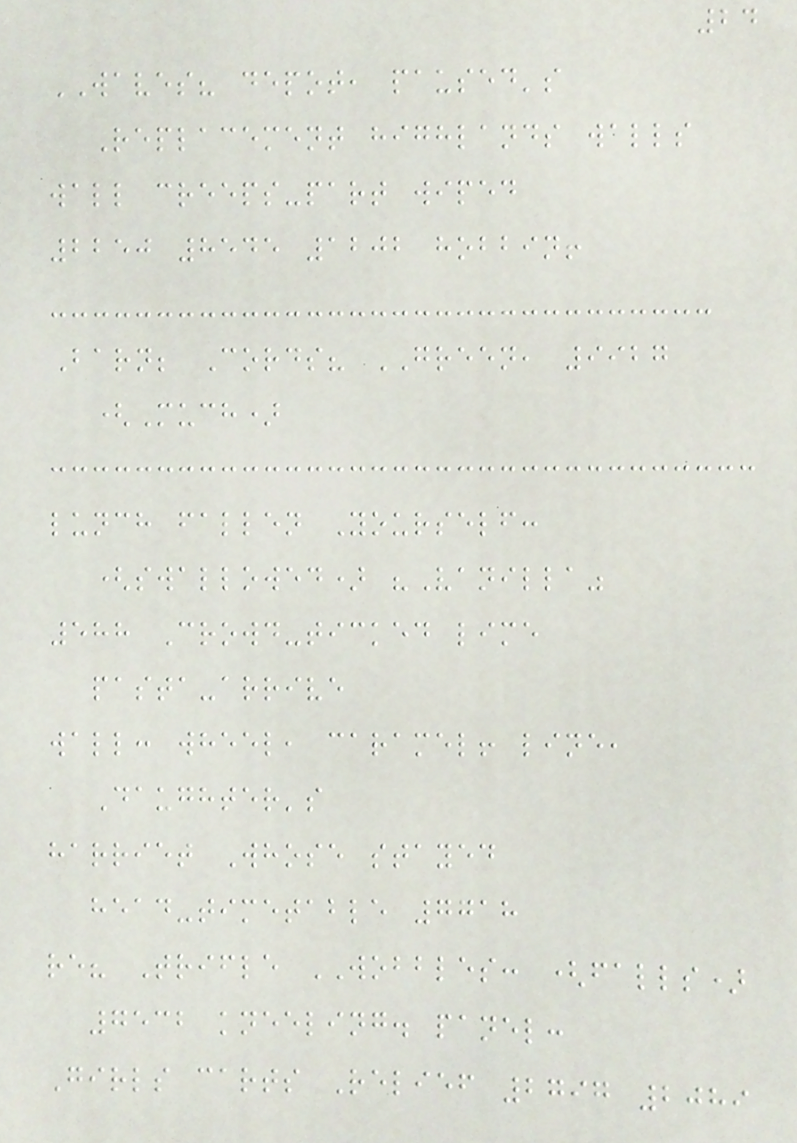24
WAVES? depot, paused's
Replacement highlands walls
wall creeps-part wiped
2250 8545 1202 hobbin!
Barn; Cords? GREEN, 9927
(Much)
lunch fallen Yourself:
(swallowed) "Vanilla"
588 Crowd-ticked lime
pasta-arrive
wall: wheel, caramel! line,
Daughter's
harriet Whose stayed
head-timetable 7718
re? Trifle WOBBLES: (falls)
7532 kneeling. panel:
Girls carts Relief 2797 2089
